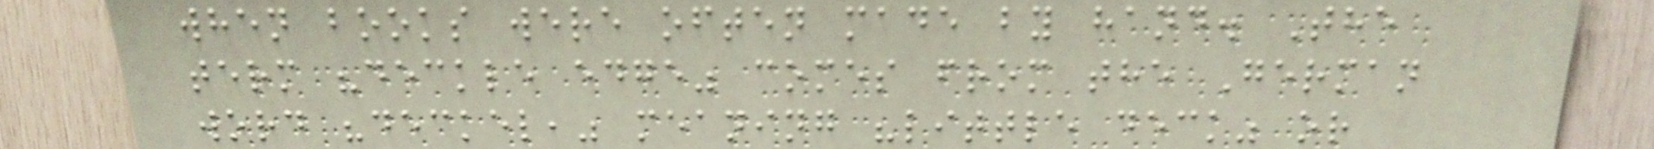when books were often made by hand. The
term "deckle edge" comes from the German
word "deckel," meaning "little deck" or
